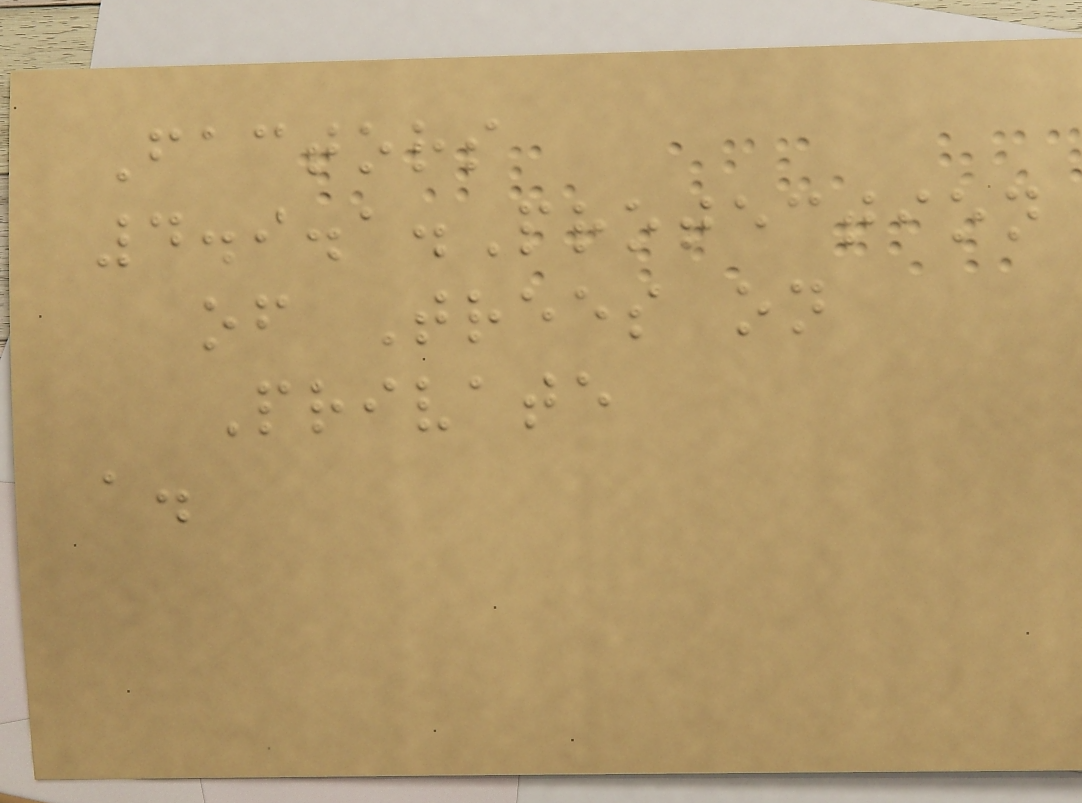Factors
4.9.1.Protection
of Trees on
Private
a.
